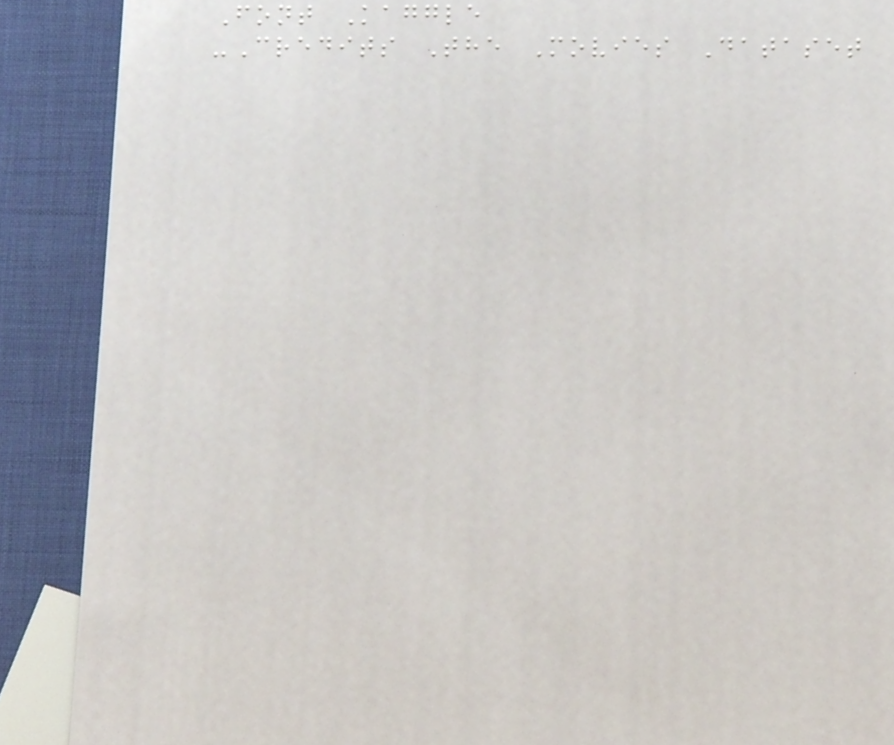Font Kaggle
-Credits The Movies Dataset
